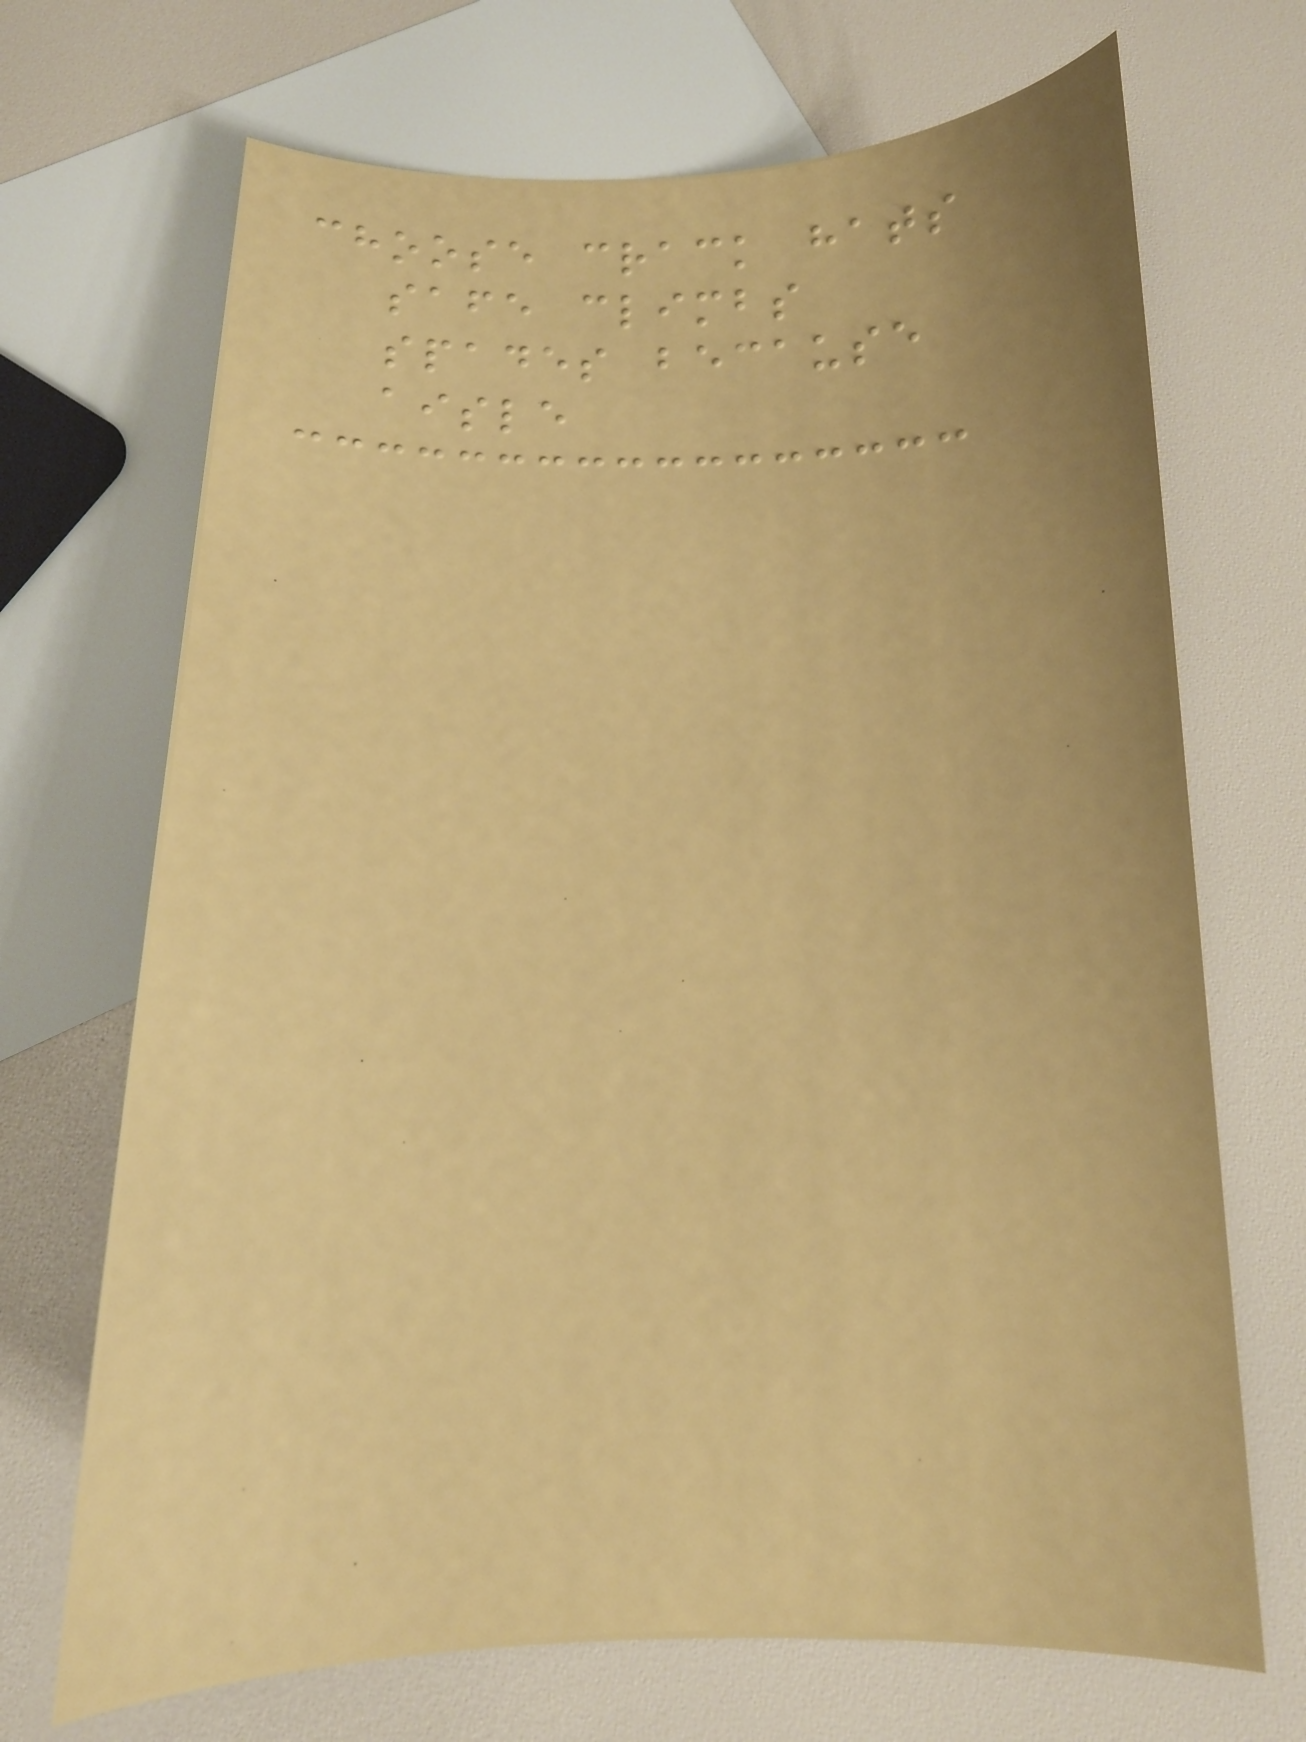choose crack hats
safe climbs
spades because
aisle
